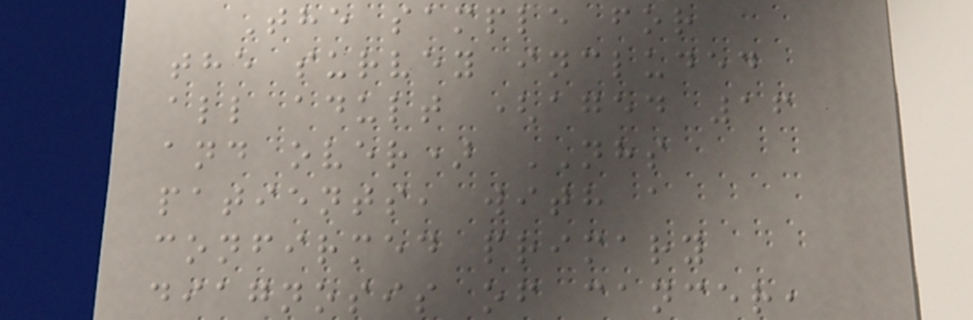The sample for
the survey included
all adult (aged 16
and over) NHS
patients, with a
confirmed primary
diagnosis of cancer,
